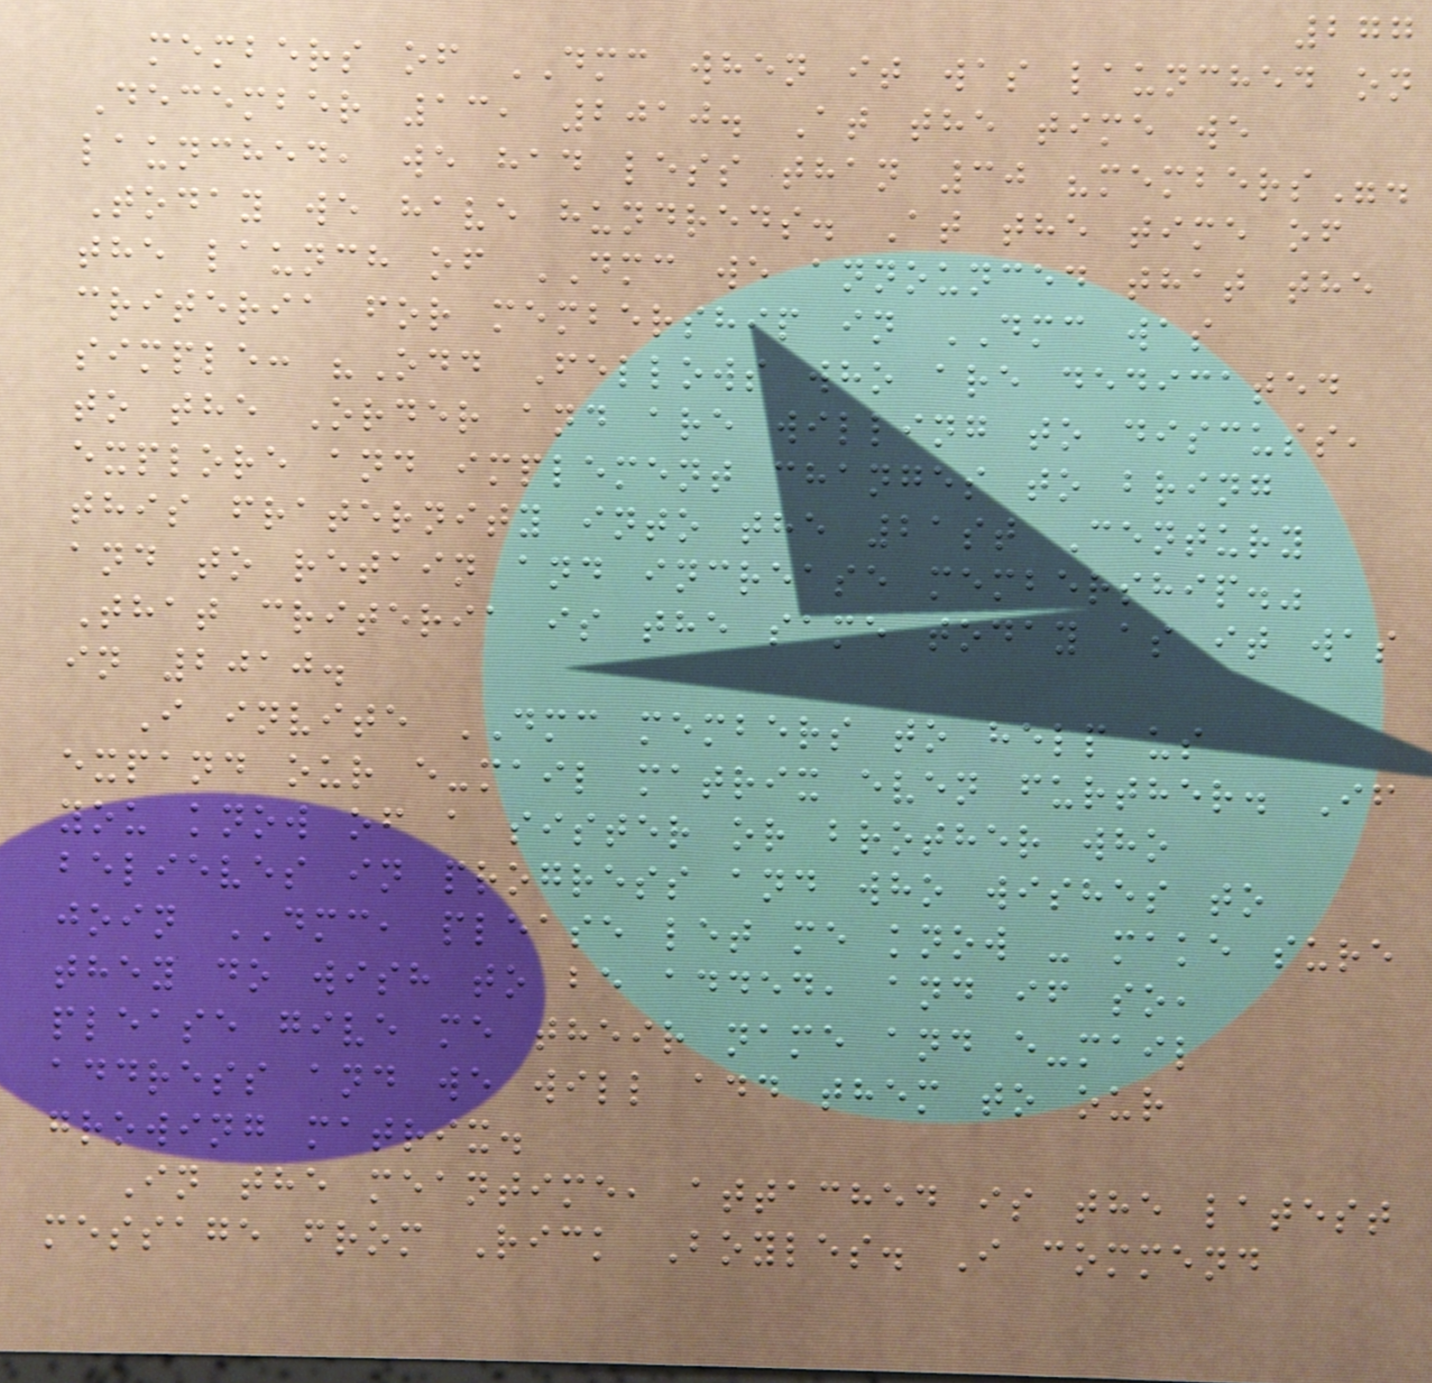277
members of DMC when it was launched on
December 13, 2010. At the time we
launched, we had less than 30 "members".
Today we have hundreds. At the time of
the launch of DMC we announced that the
criteria for membership in DMC was
simple: "Odd Fellows who are dedicated
to the Order and are willing to discuss,
explore and implement changes to bring
this fraternity into the 21st Century
and to retain and increase membership."
That criteria is the same today as it was
in 2010.
I invite DMC members to help us
expand our e-mail matrix even further. If
you know of a sister or brother who
believes in progress and who wishes to
join DMC, please let me know - make sure
they do wish to be added, and if so,
please give me their name and e-mail
address and we will add them to our
growing matrix.
In the meantime, attached is the latest
message from Rick Boyles. I commend
